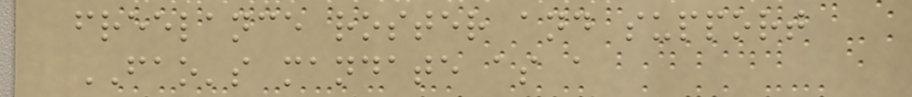freelance roster and support
FAO's mandate as a
